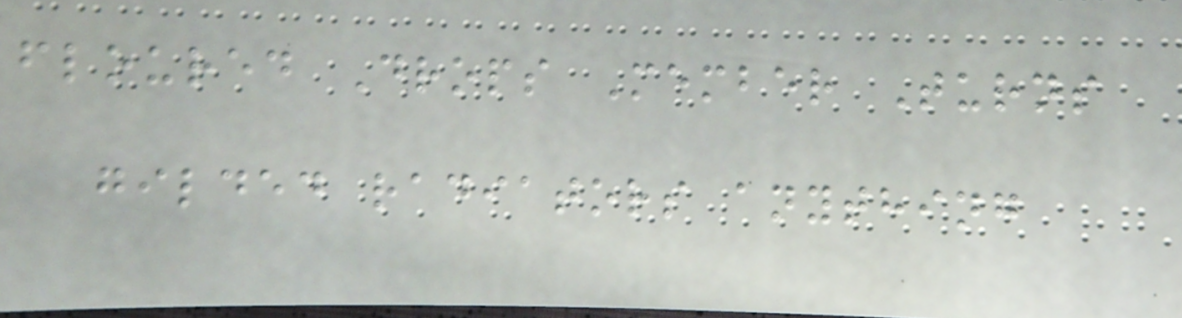floured Drops Member Turns
gilded radiators anything
